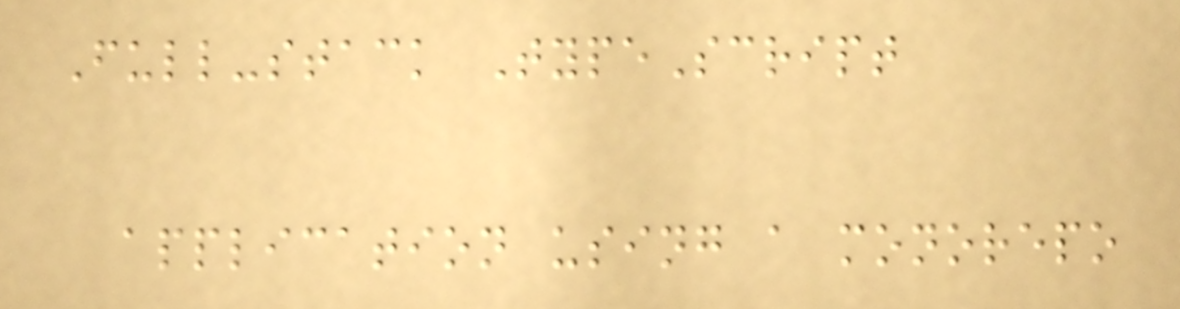Full-stack TypeScript
application using a monorepo
